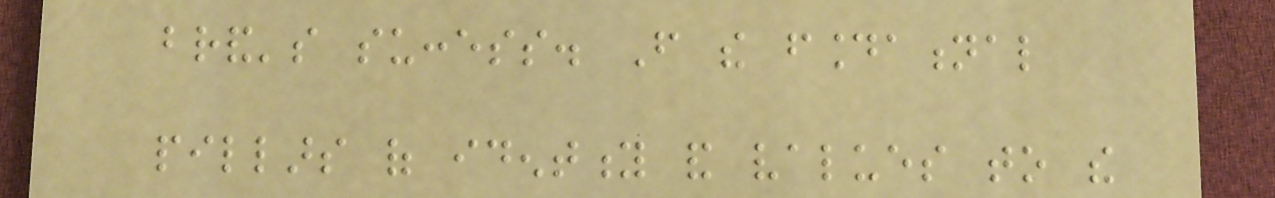brand's success. From the foundational
pillars of identity and values to the
